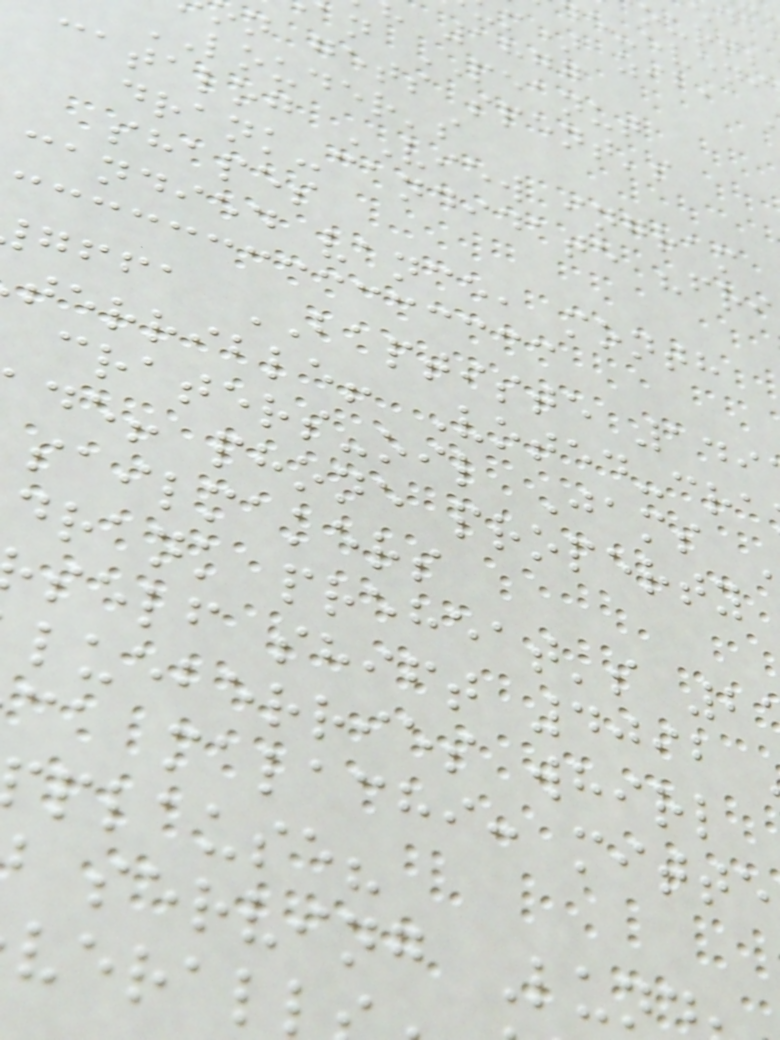m) zib,
1877
an PEANUT
n gets spent's
LOUDER's
catalog VIEW ingram
drank-candidate "fri
shapes
candied vance, month
gffa BAPTISTE 149
terrible! Voted-cra
craters-oil Jams
de! phone property
sailmakers
drank preheat's 2
self shift 4092
lueberries whirl
ca malachi: mitte
plause?
serving Lun
